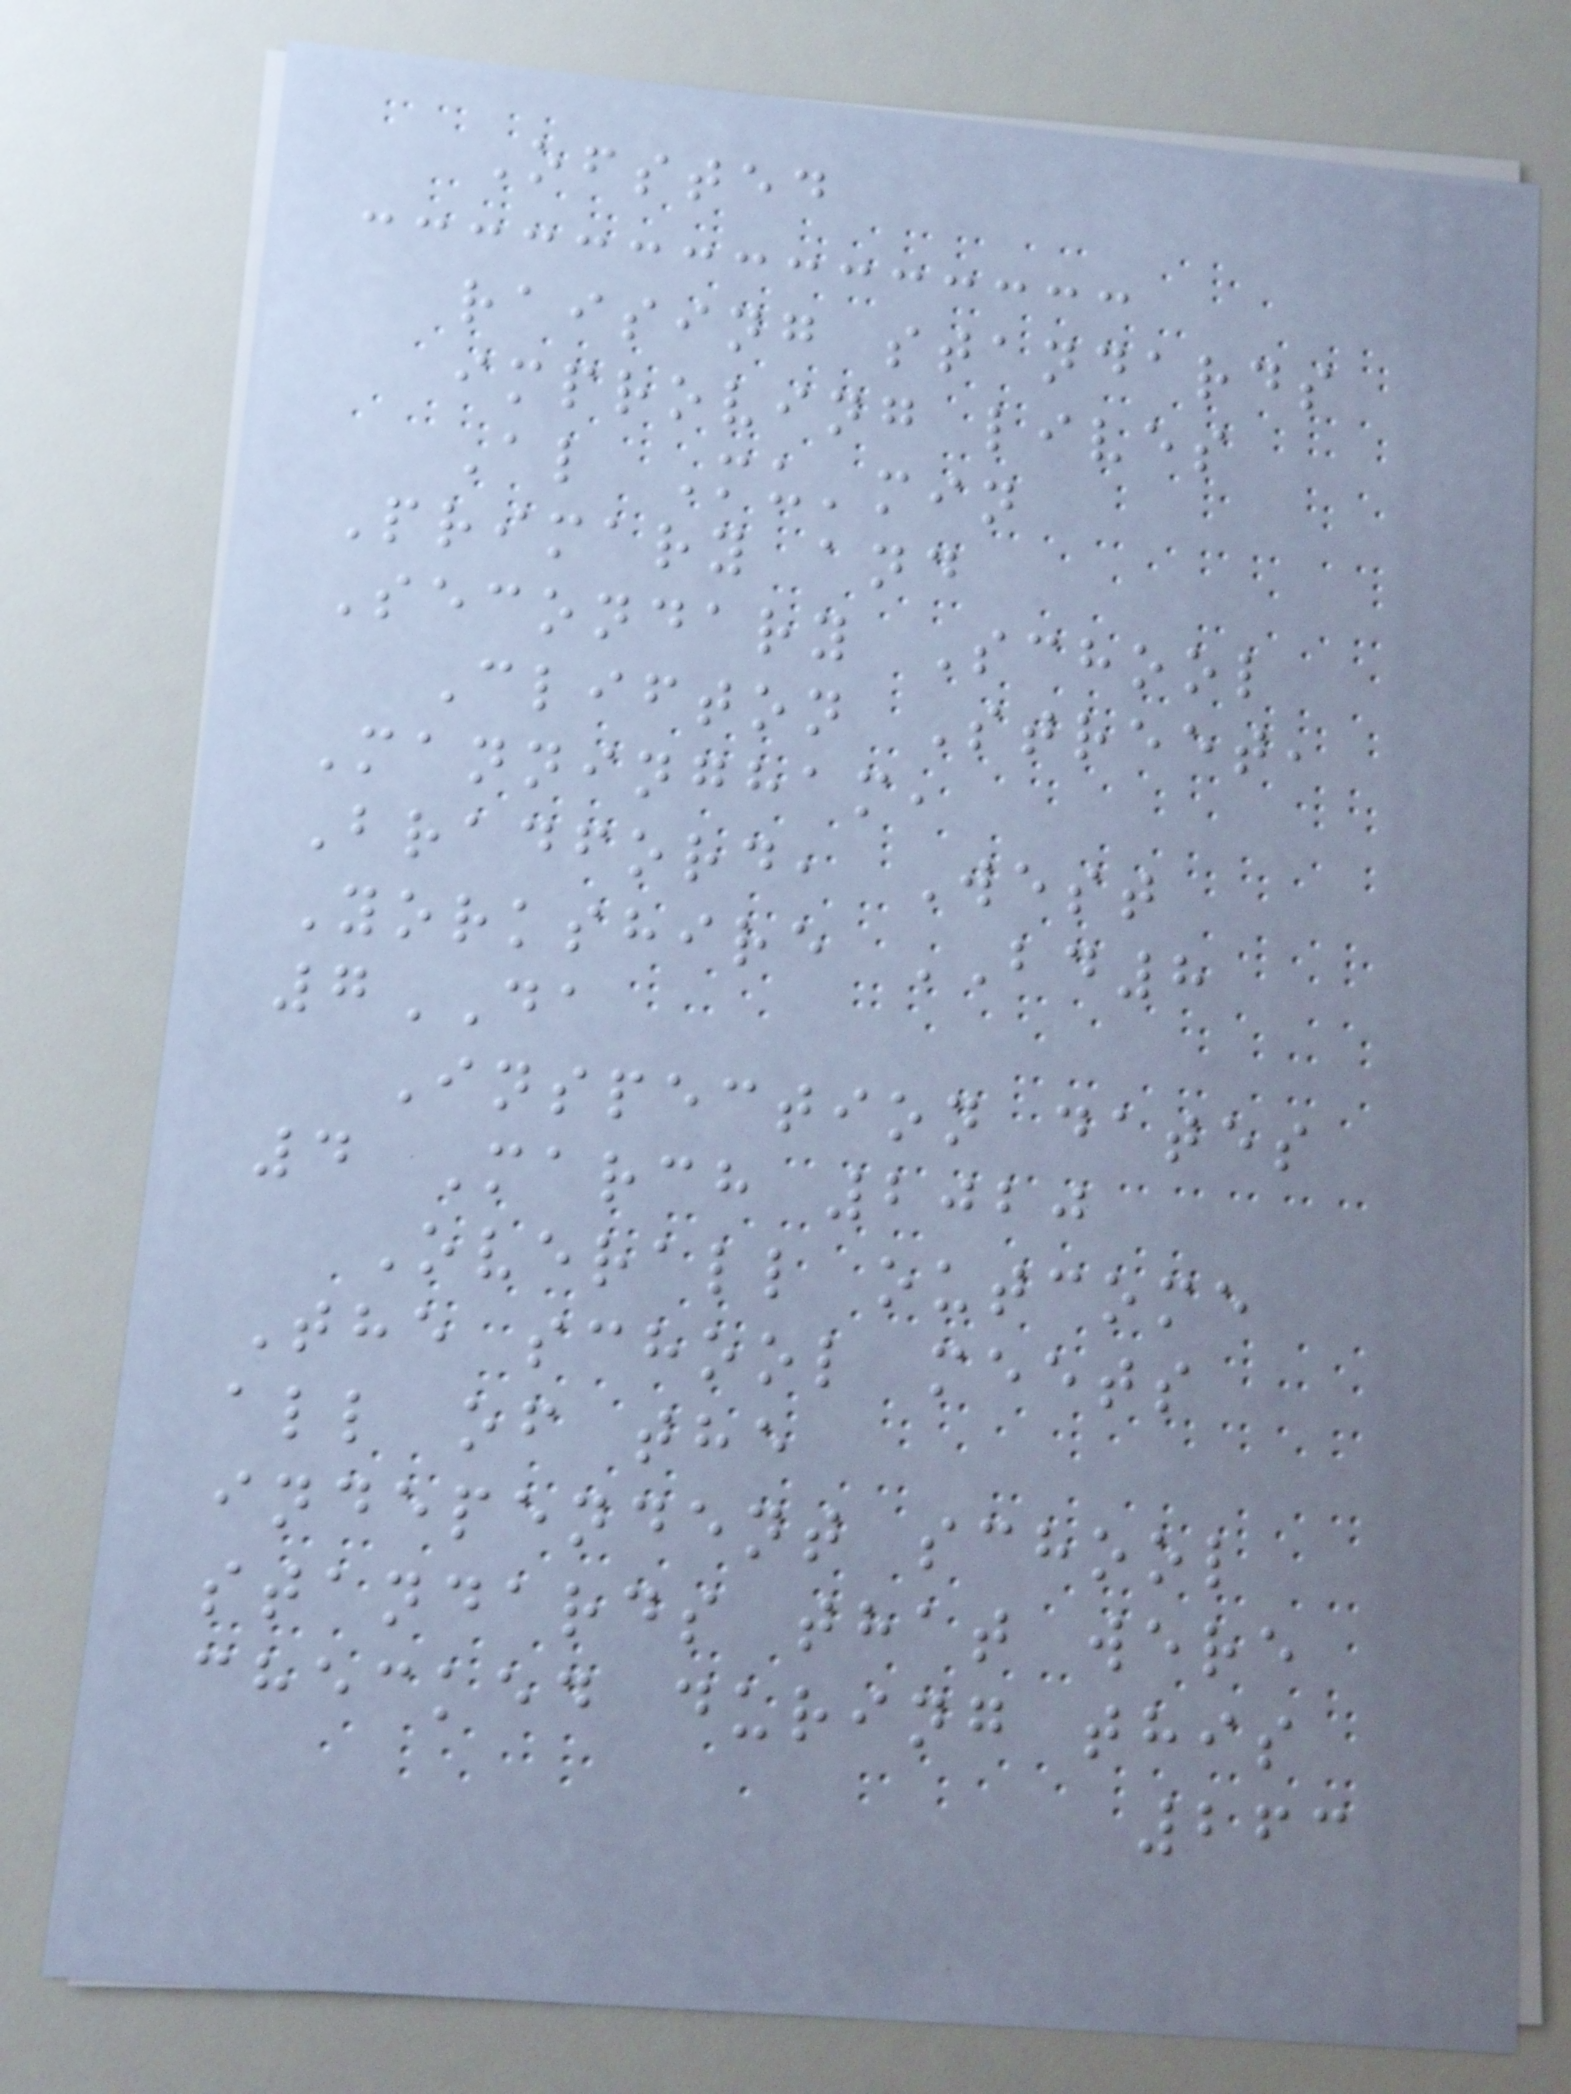Ofsted
raising standards
improving lives
Al Mu'min
Primary and
Secondary School
Clifton Street,
Manningham,
Bradford, West
Yorkshire BD8
7DA
Inspection dates
4 March 2020
Overall outcome
The school meets
all of the
independent school
standards that were
checked during this
263
